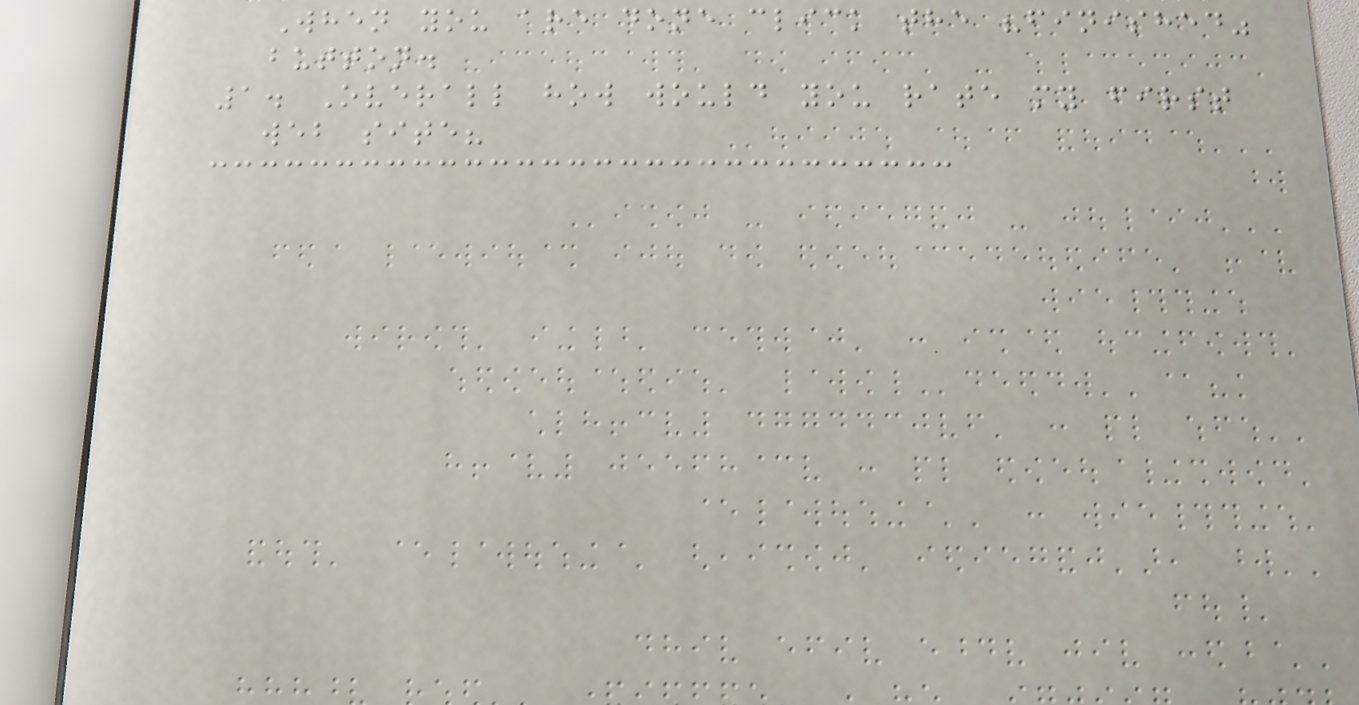When you are done click the "finished"
button.
1. Overall how would you rate my first
web site?
